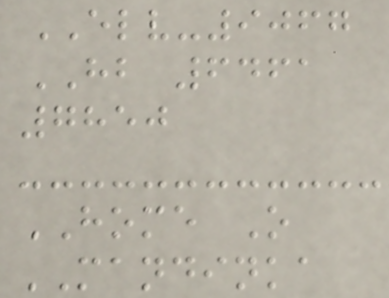ELV-9067
HB 6461
7850
HOME O
MANDINKA
